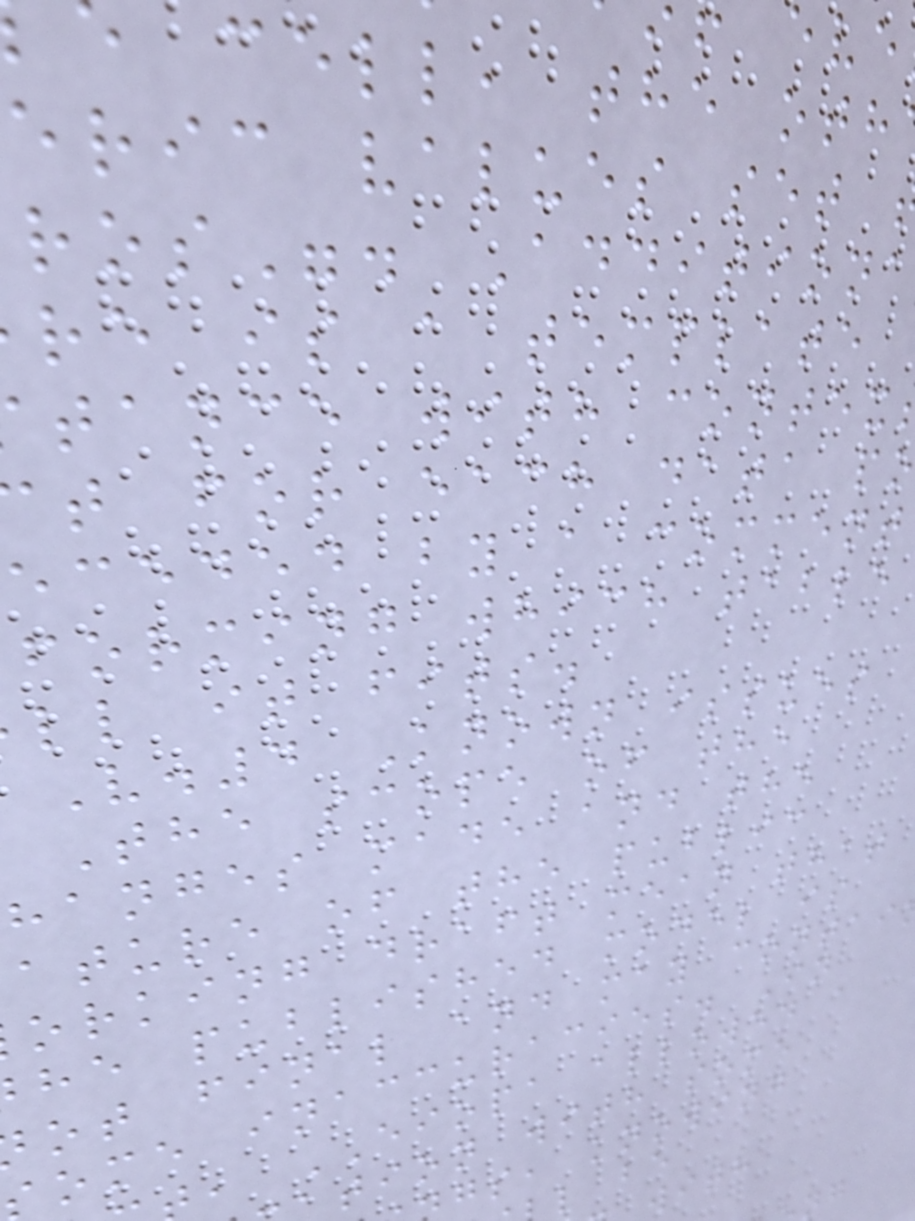cell, the oth
eric values set
ros". Additiona
re is a template
tance with contex
t for each data p
eceded by a comment
forming which table
ll it fits.
V.4 Known issues
The scope of the
hanges made and the
ature of the public
orking draft mean that
he published model is
ot final and may contai
ome inaccuracies. In
, EIOPA allowed a
tion with some
gs, knowing
